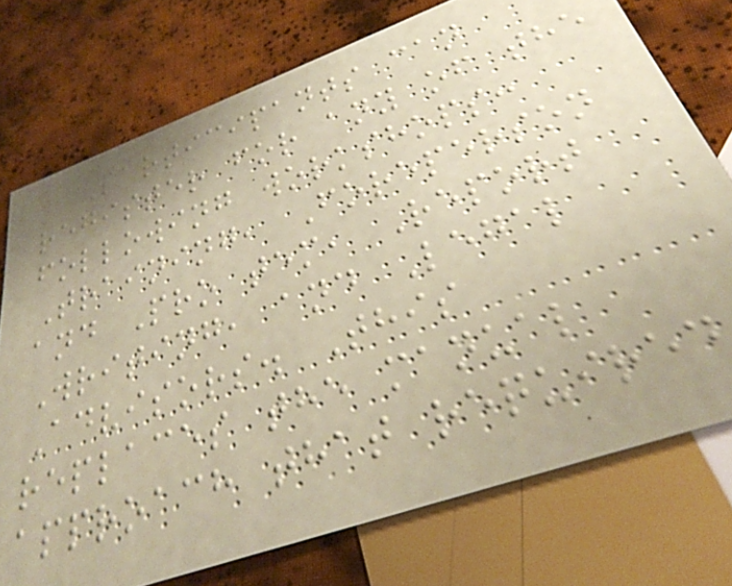Participants can
register for any of the
following workshops:
Training, Foreperson
and Pro tem, Report
Writing, and Legal
Advisors. This
replaces the manual
approach that required
